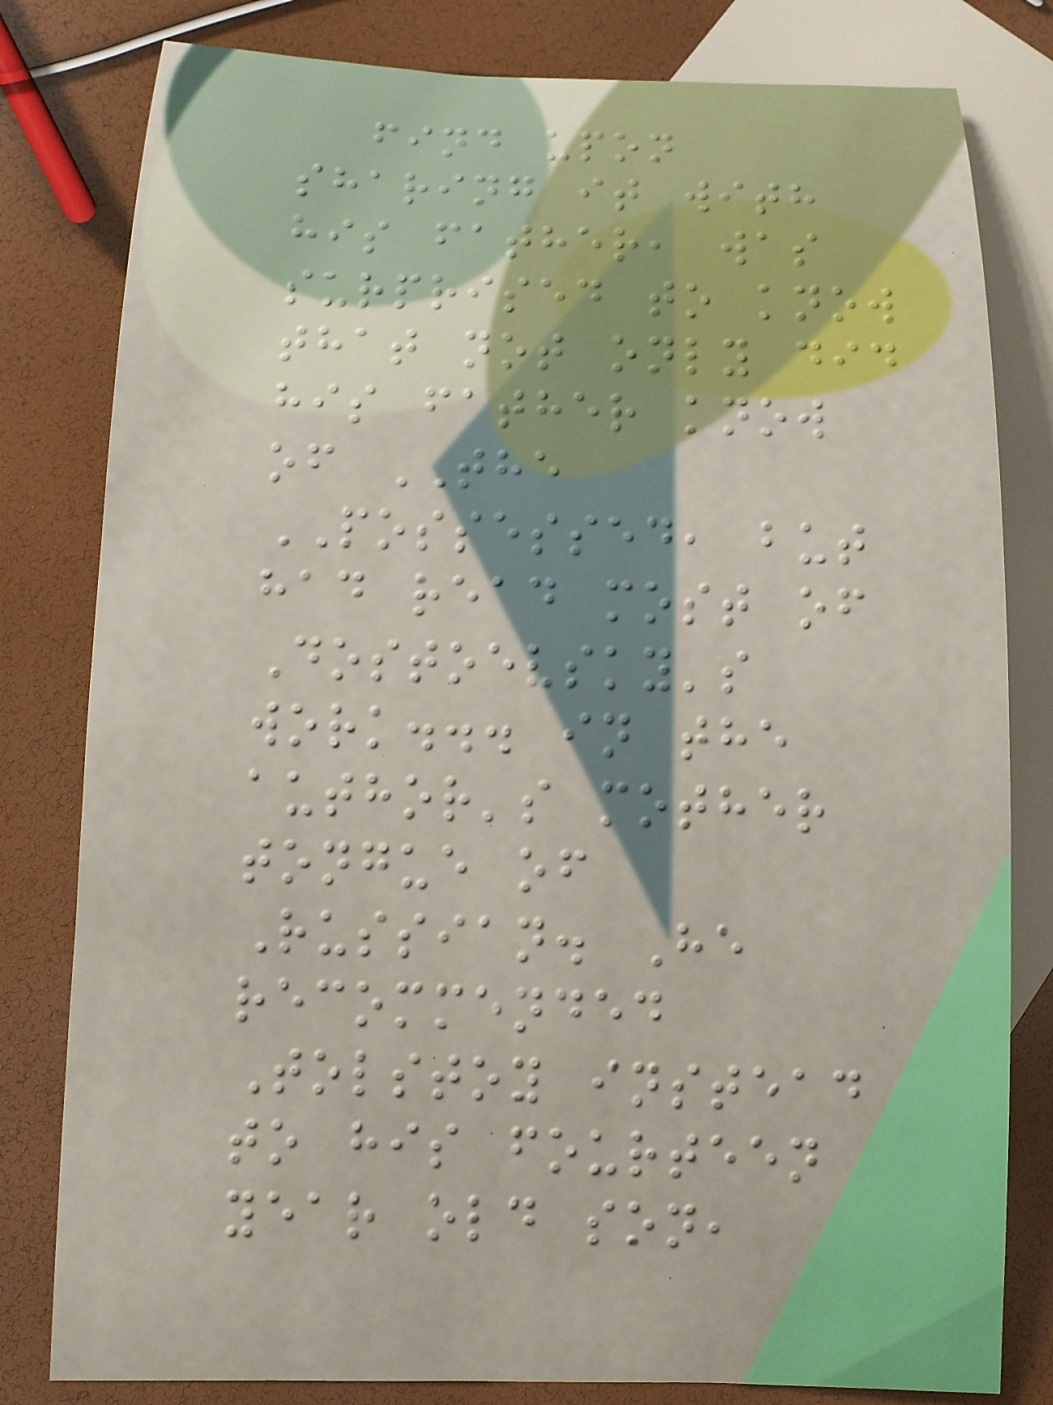find upon
sharing it with
his father, was
surprised to know
that not only did
his father know
of THE
POSSESSED, but
had read most of
Dostoevsky's
work... in the
author's mother
tongue of
Russian. He
recommended
Tolstoy instead
to his fourteen
year old son,
